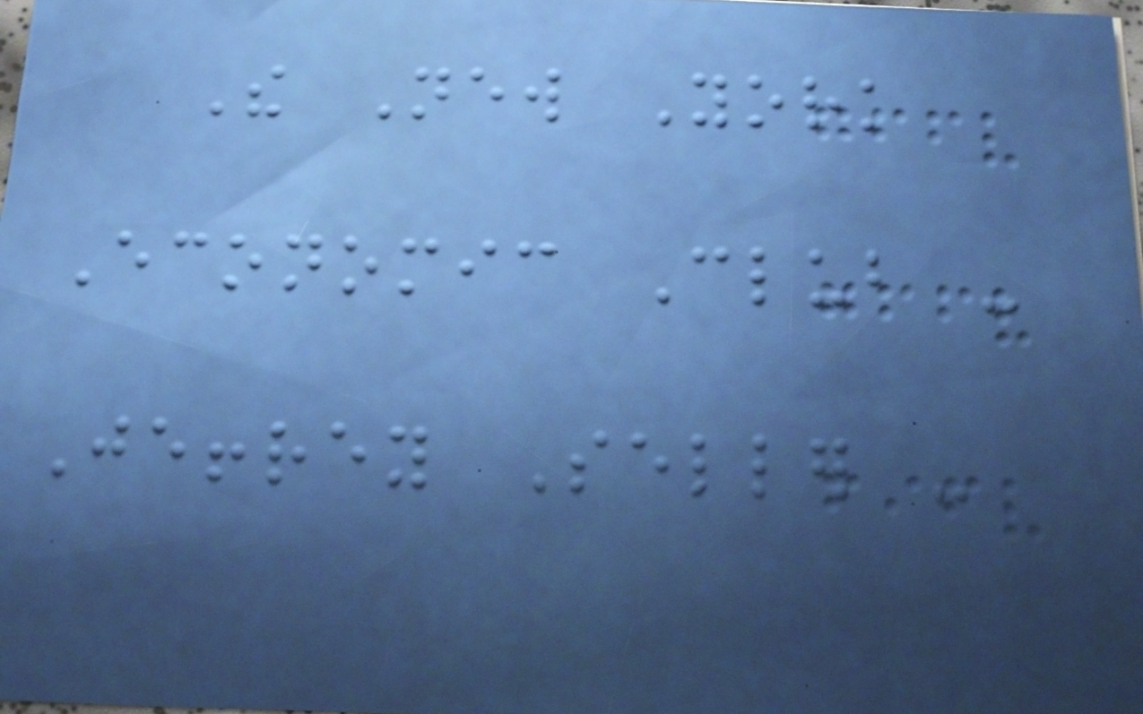The New York
Economic Club -
Jeffrey Seller -
